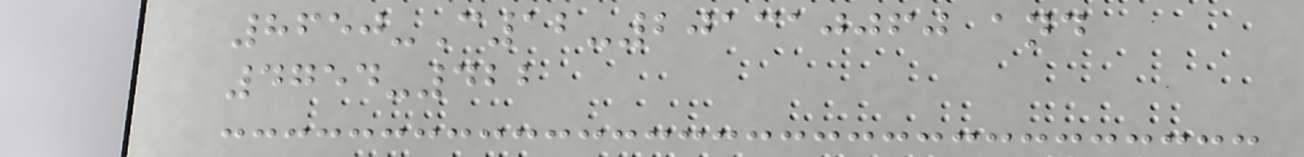8650-C12-201310060 and
4754-422
